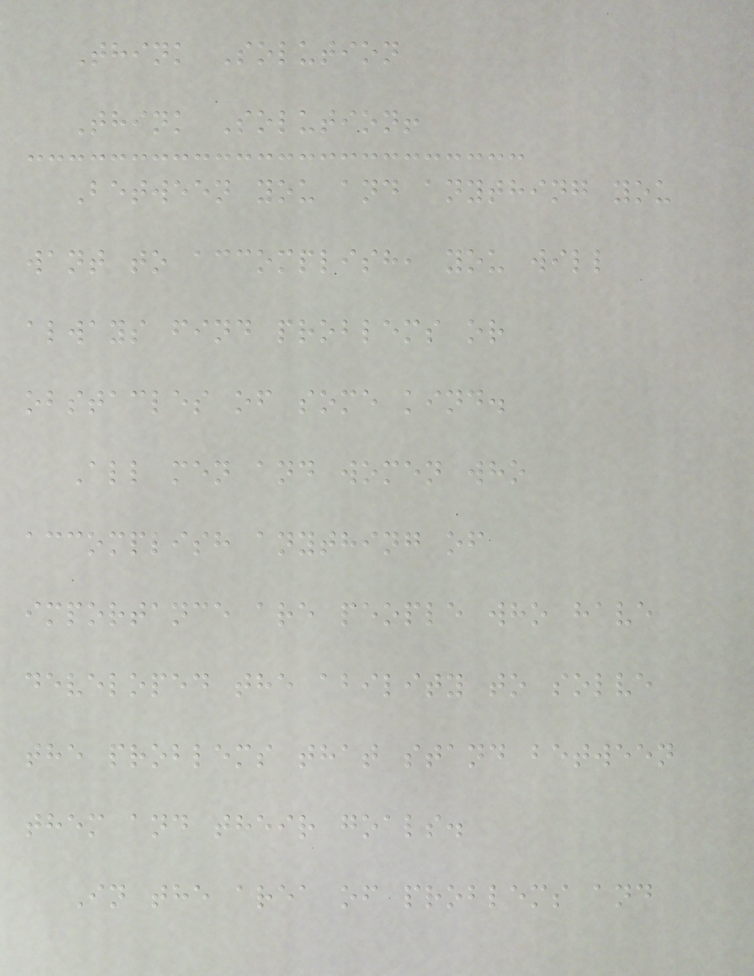Think Solution
Think Solution!
Between you and anything you
want to accomplish, you will
always find problems or
obstacles of some kind.
All men and women who
accomplish anything of
importance are people who have
developed the ability to solve
the problems that stand between
them and their goals.
In the area of problems and
